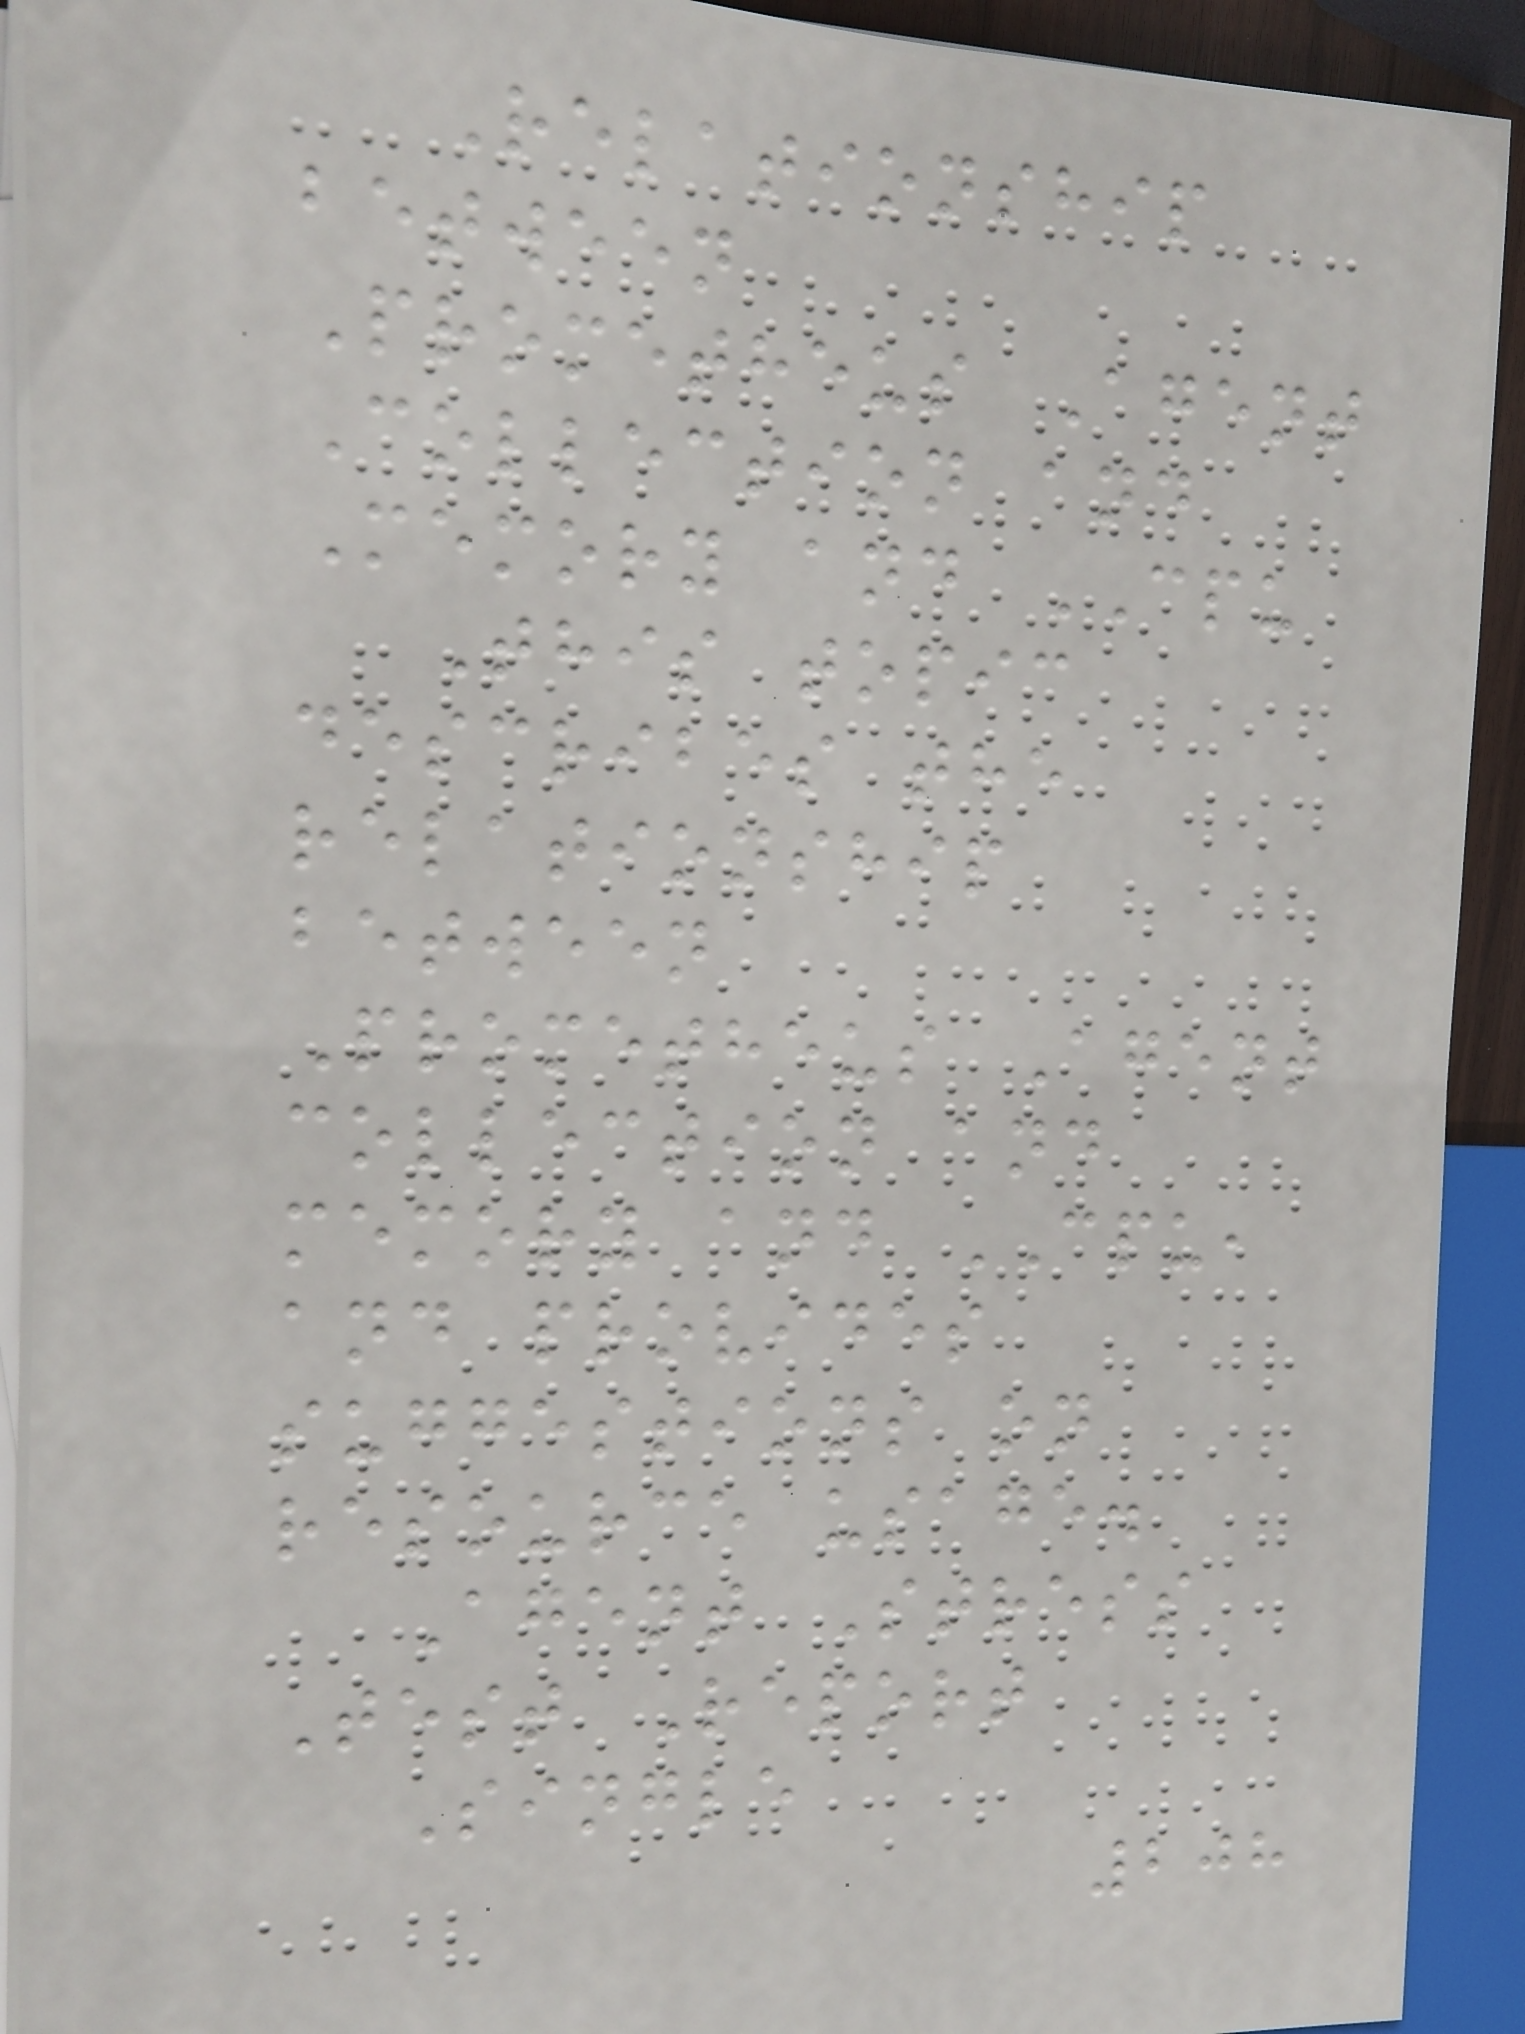Relationship
between
Prometheus Agent
Collection and
Memory and CPU
This topic
describes the
relationship
between
Prometheus Agent
collection and
memory and CPU,
and provides
suggestions on
resource usage.
Agent Stress
Test Report
Single
208
